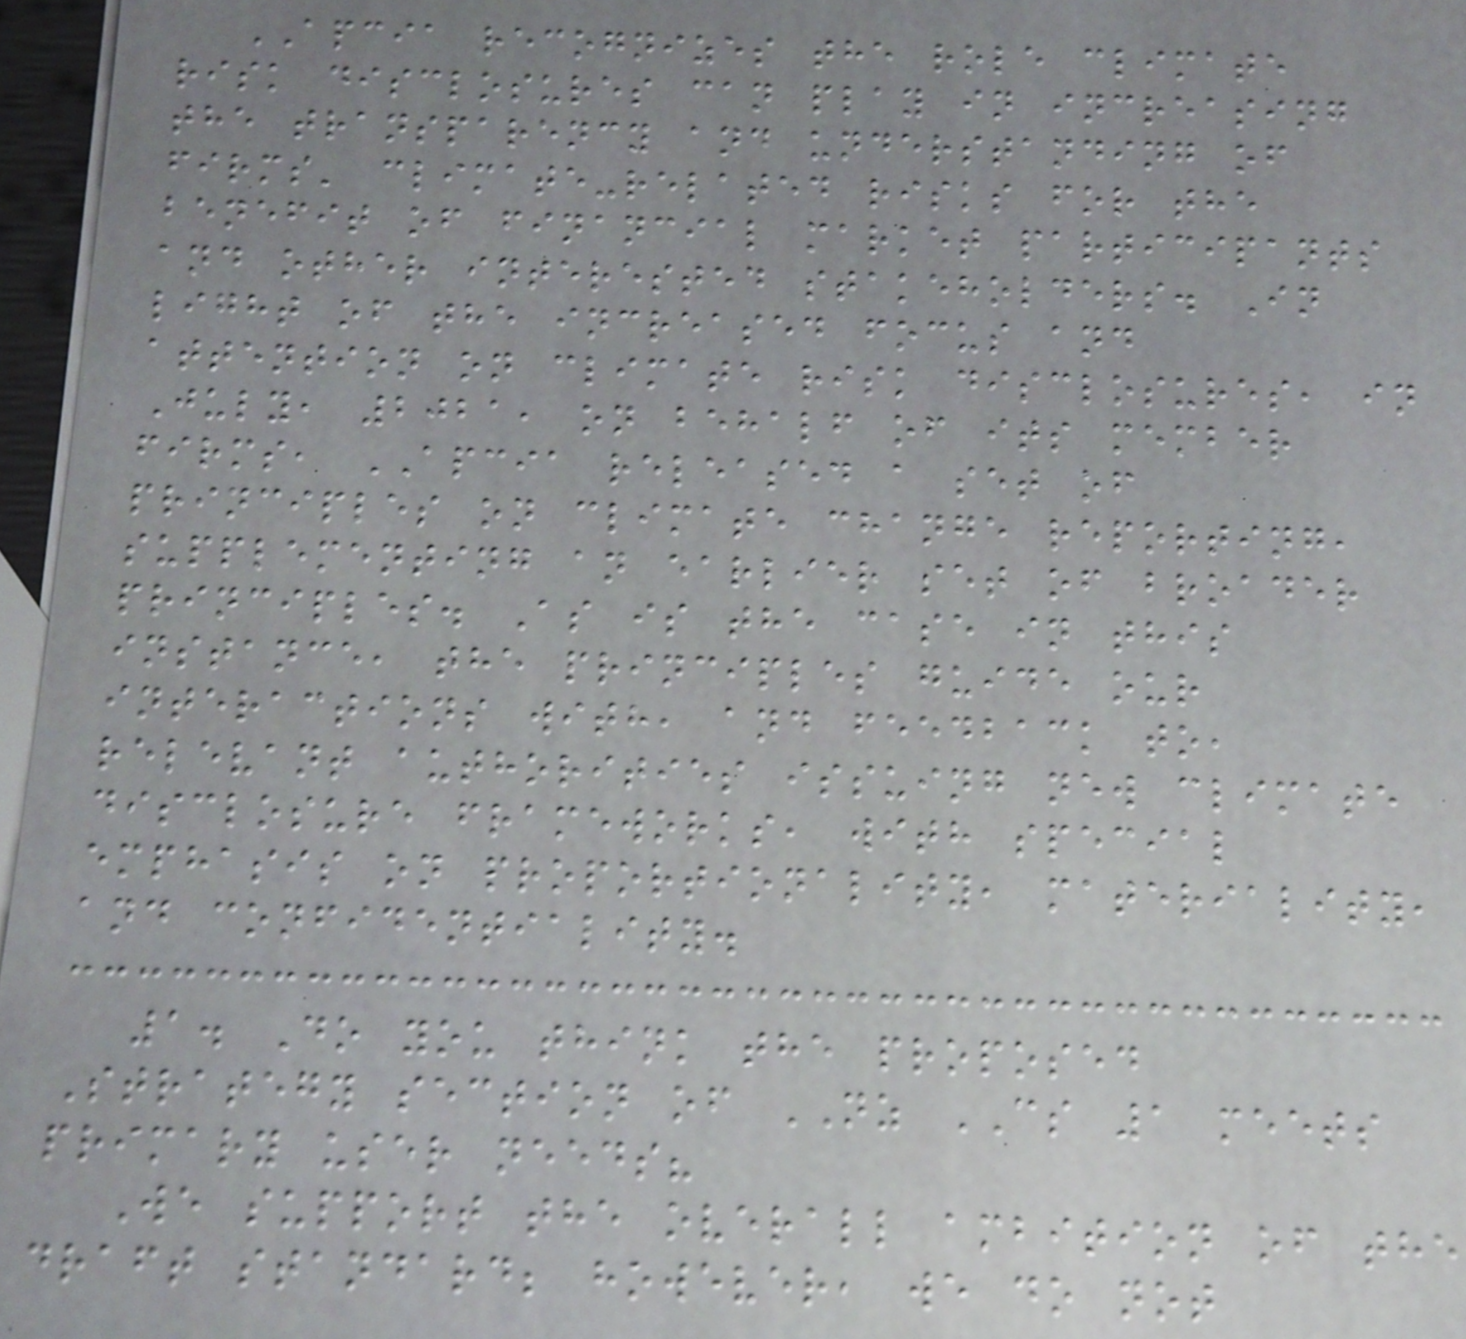APCIA recognizes the role climate
risk disclosures can play in increasing
the transparency and understanding of
firms' climate-related risks for the
benefit of financial market participants
and other interested stakeholders. In
light of the increased focus and
attention on climate risk disclosures, in
July, 2021, on behalf of its member
firms, APCIA released a set of
principles on climate change reporting,
supplementing an earlier set of broader
principles. As is the case in this
instance, the principles guide our
interactions with, and feedback to,
relevant authorities issuing new climate
disclosure frameworks, with special
emphasis on proportionality, materiality,
and confidentiality.
1. Do you think the proposed
Strategy section of NZ CS 1 meets
primary user needs?
We support the overall ambition of the
draft standard; however, we do not
